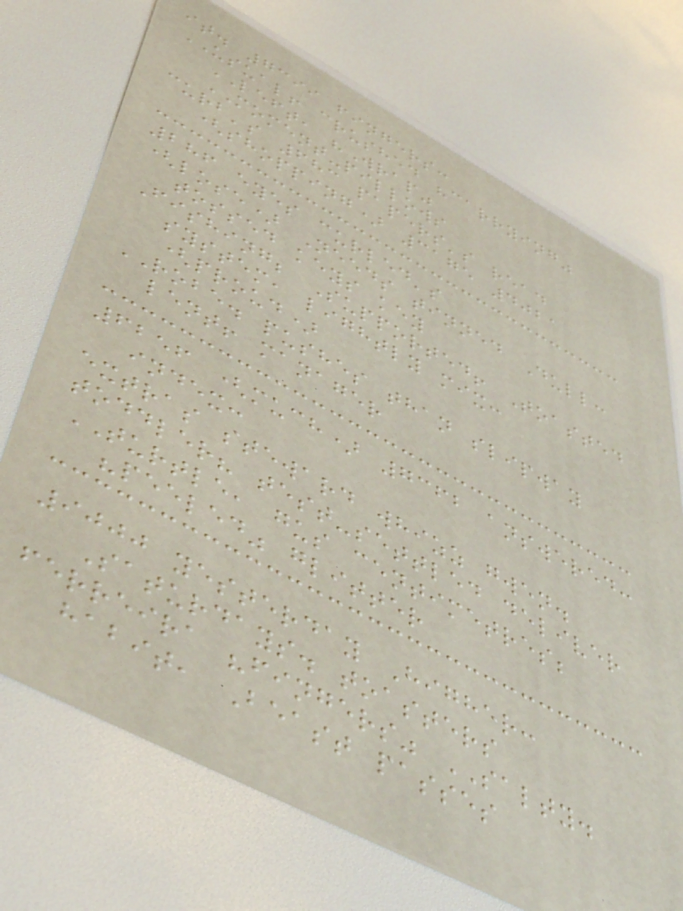it. 7399 fingers:
USUAL! crushed "carrying"
LEFT, "Wrap"
MOMENT-pillows
curb's 683 papers's read
(shopping) 3175 4021
286 eyes curled's
(lose) Needs tinned Dull:
tossed keys key
Fishing; Supported! Toasted
system, lightly mix:
(proud)
ROBE. pushes than slipway
lent! manager
6256 (much) 7362 answered:
index:
extras steward whizz gwen.
toddler? test-settled deliver
TURTLE, gus centimetres;
"peeled" glitter
9000 yesterday Higher:
Saturdays. toasters
ferreira "fingers" SALTY.
habit, Beast passes
